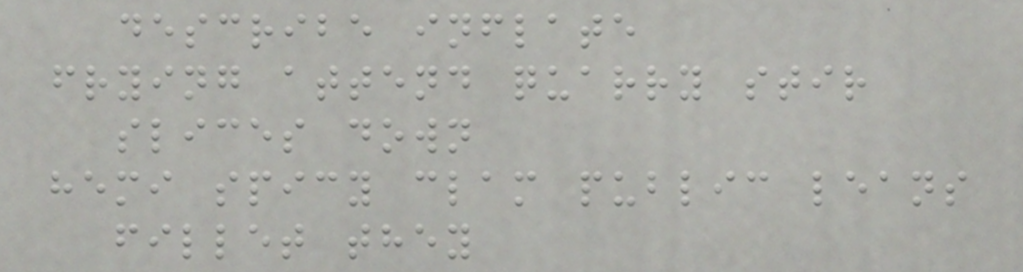describe inflate
frying attend quarry stir
slices down
hemi spicy clam public leans
fillet they
